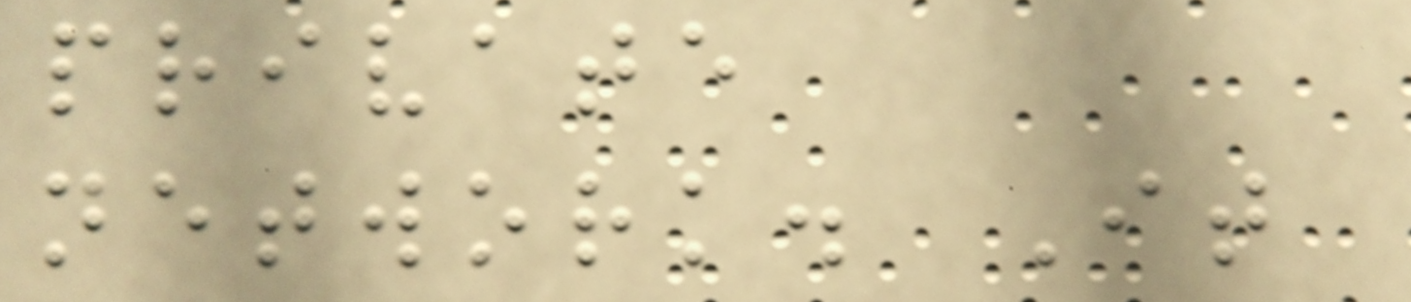private
network. It
